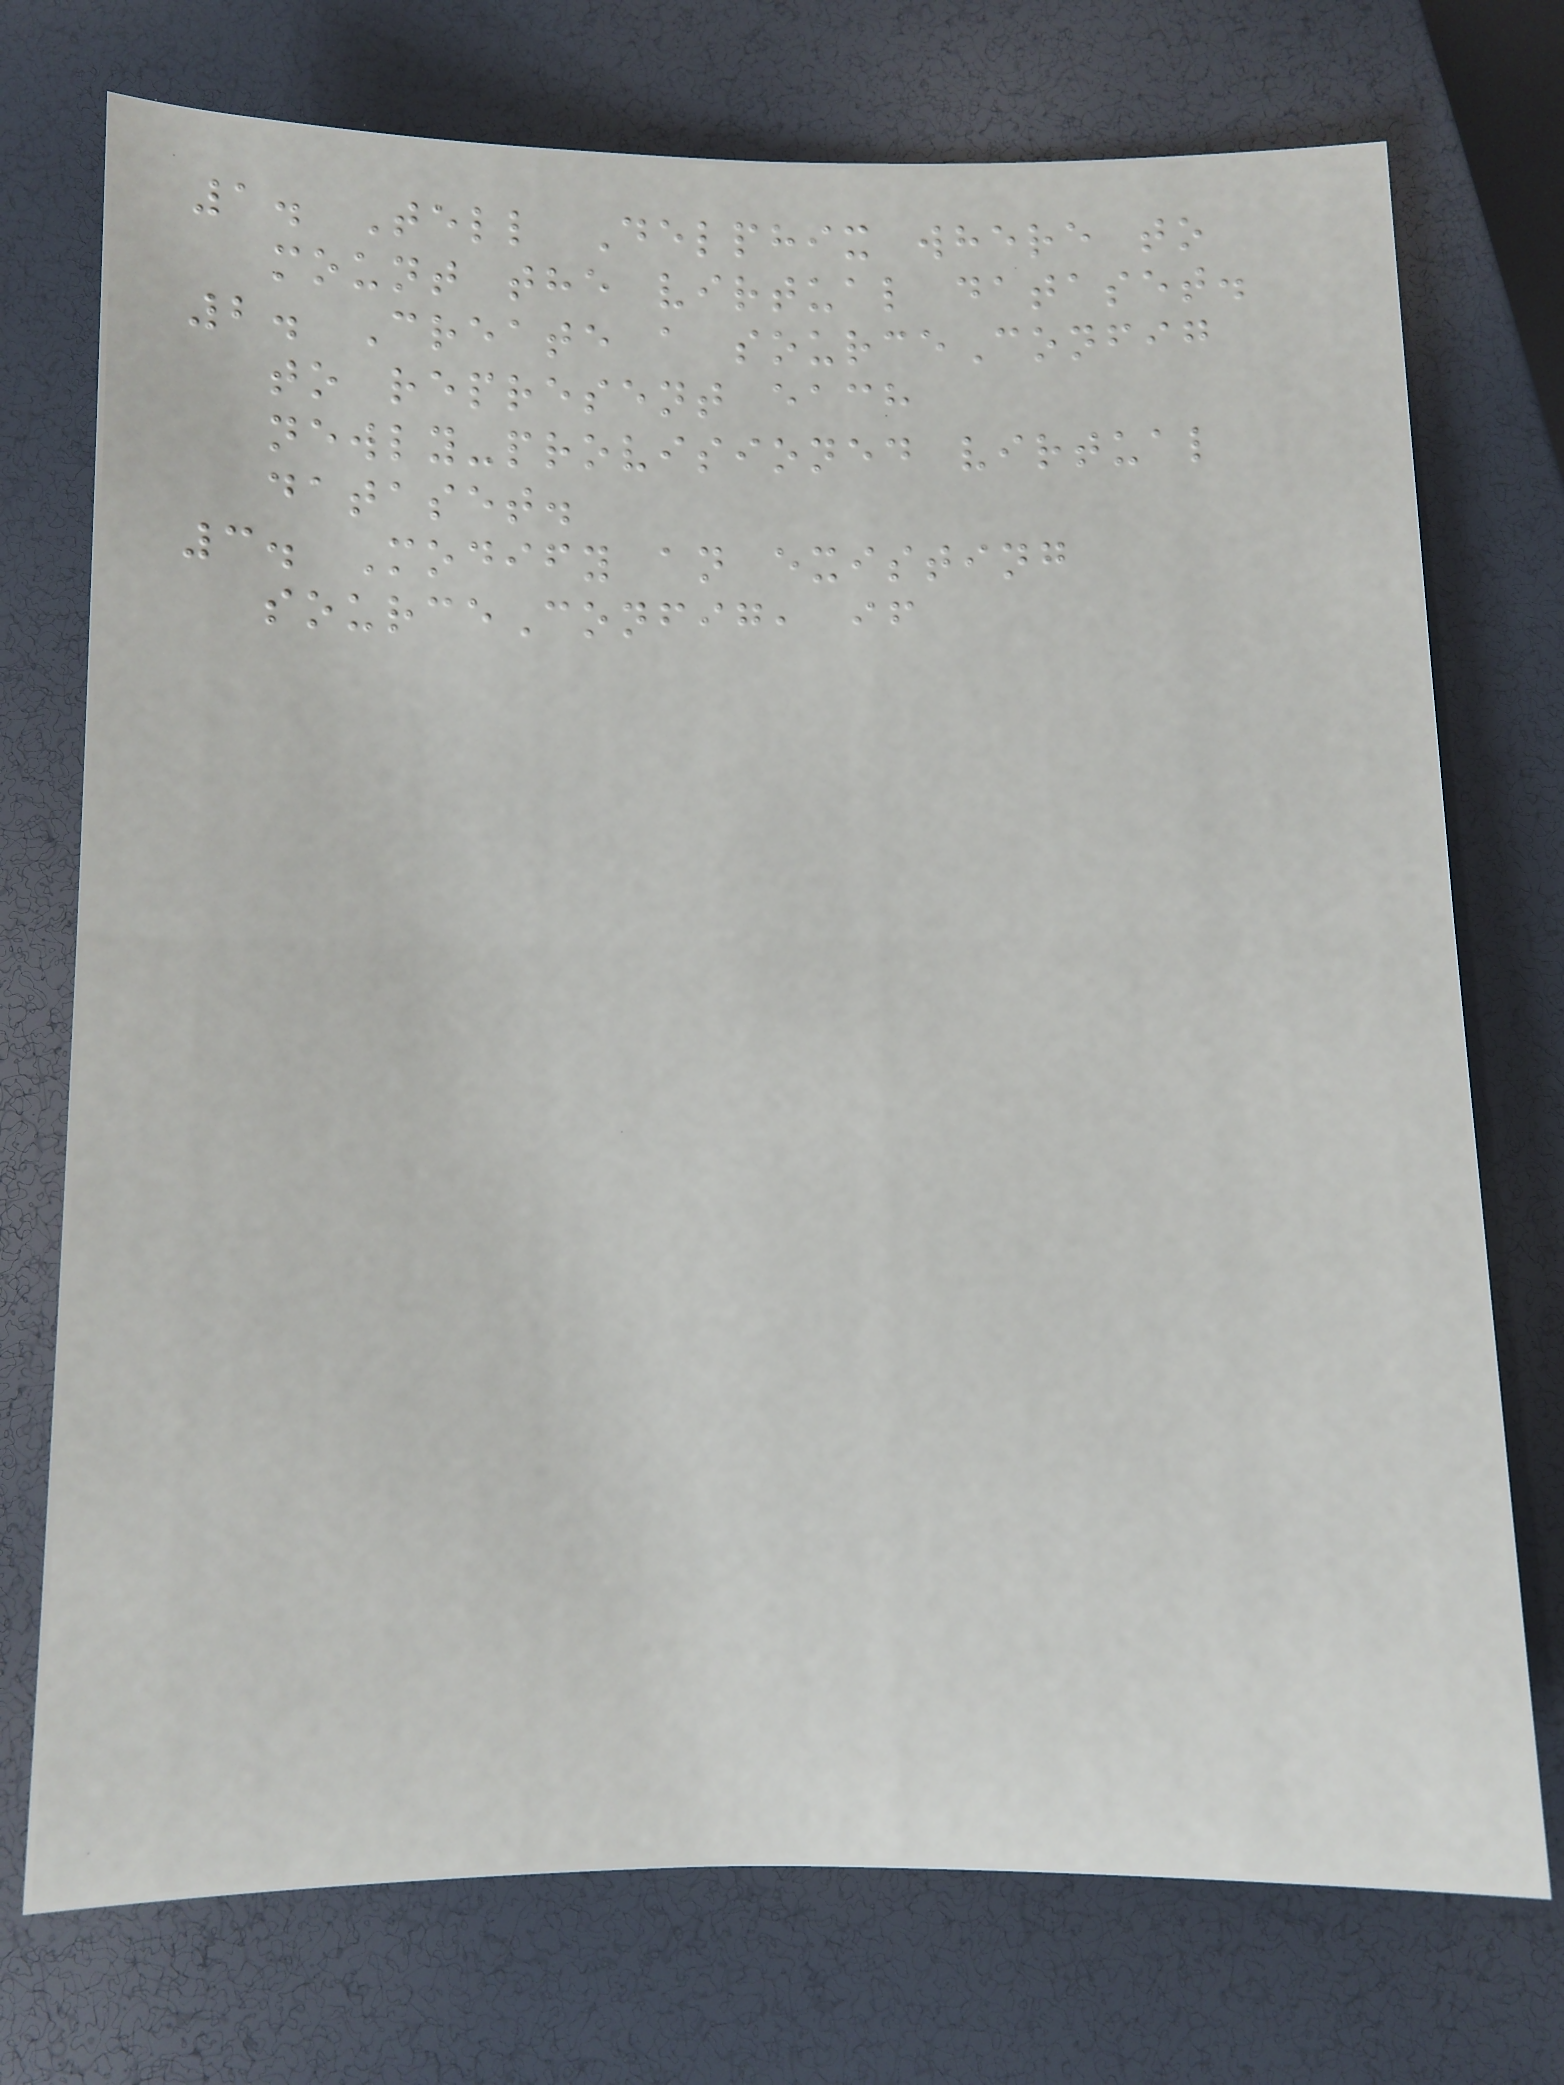1. Tell Delphix where to
mount the virtual dataset.
2. Create a sourceConfig
to represent each
newly-provisioned virtual
dataset.
3. Modify an existing
sourceConfig, if
